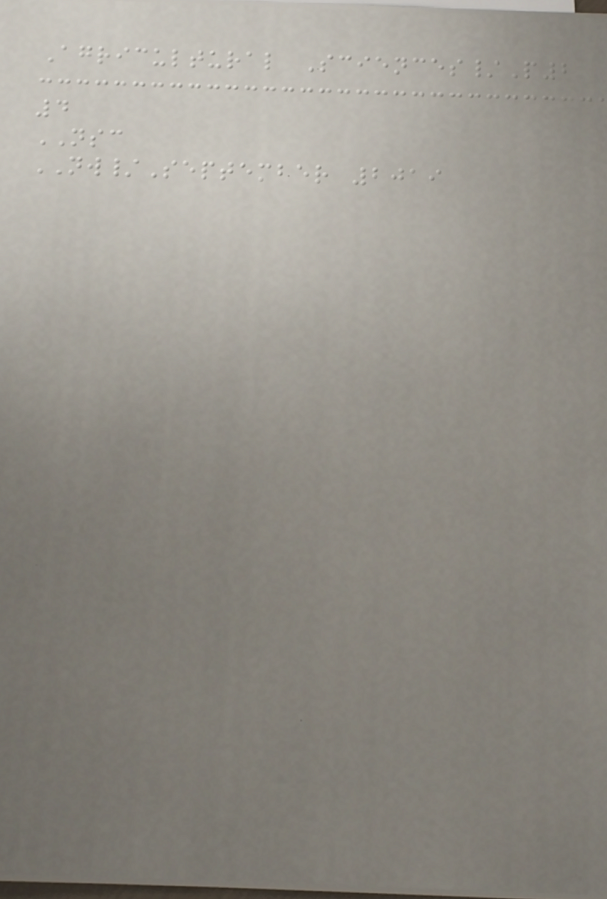Agricultural Sciences/P2
4
NSC
NW/September 2019
